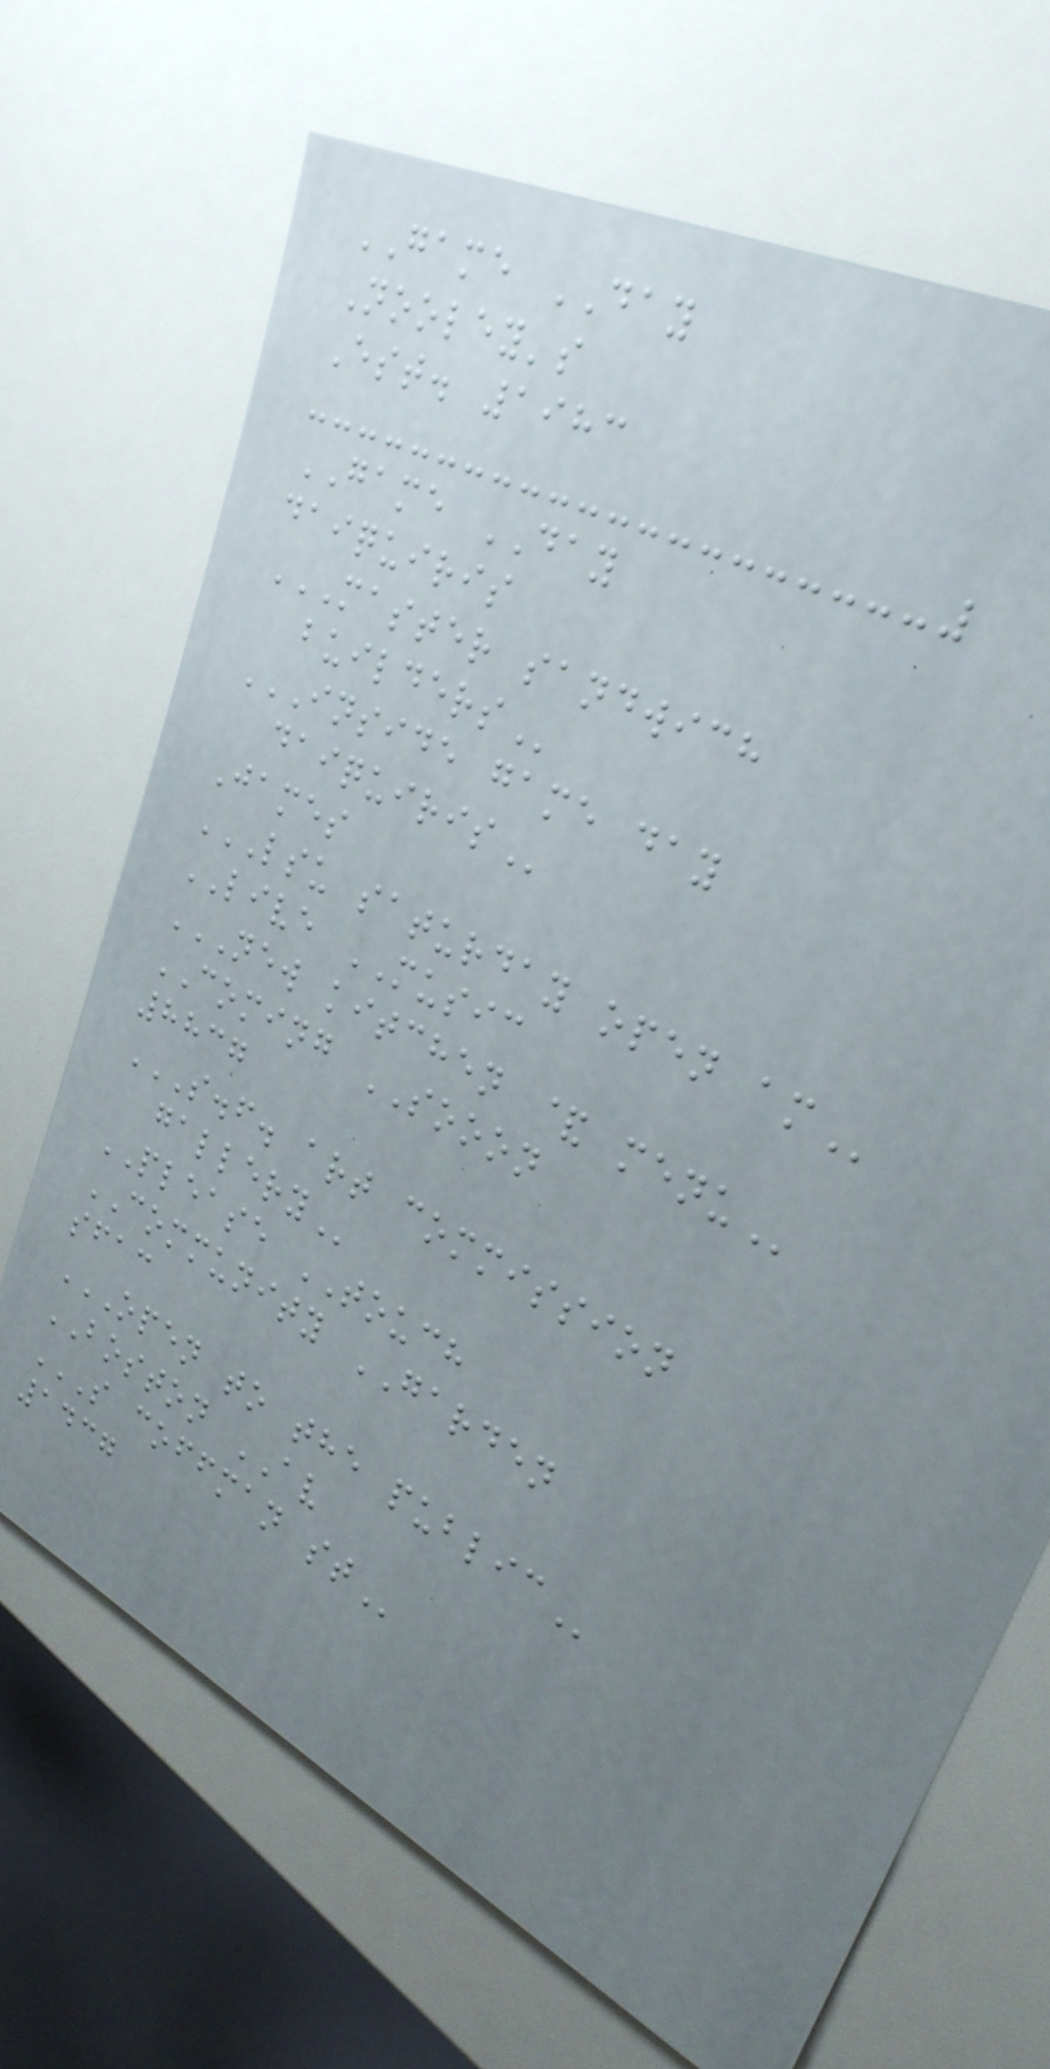GAME DAY
Nooley's
Est. 1983
GAME DAY
daiquiris
MASTER SANDWICH
BUILDERS
INSIDE GAME DAY
DAIQUIRIS
James
LSU SATURDAY OPEN AM
LIVE MUSIC
NEW KITCHEN & MENU
COMING SOOON
8837
S.F. ART COMMISSION
GALLERY
PLEASE TOUCH
COMMUNITY GARDEN
sfac
OPEN TO THE PUBLIC
BOSTON AV
S COFFMAN ST
1437
